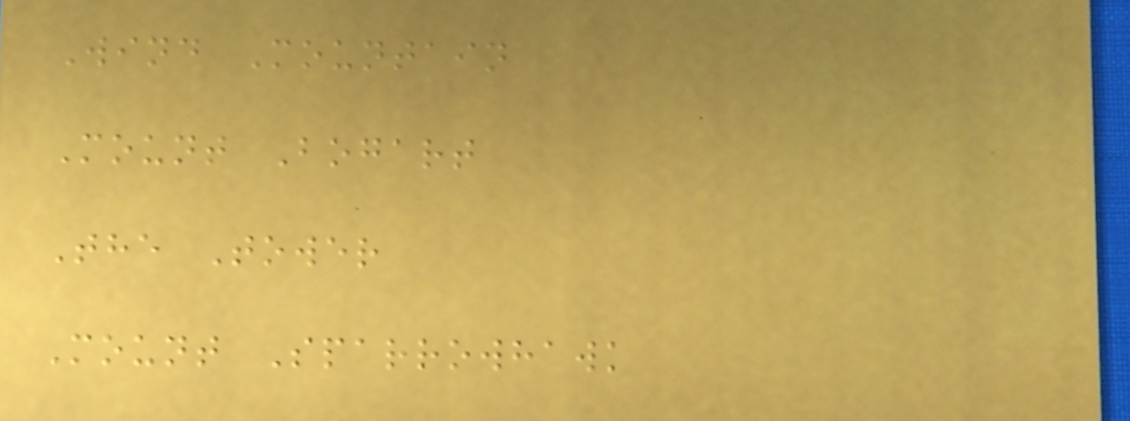Wind Mountain
Mount Bogart
The Tower
Mount Sparrowhawk
